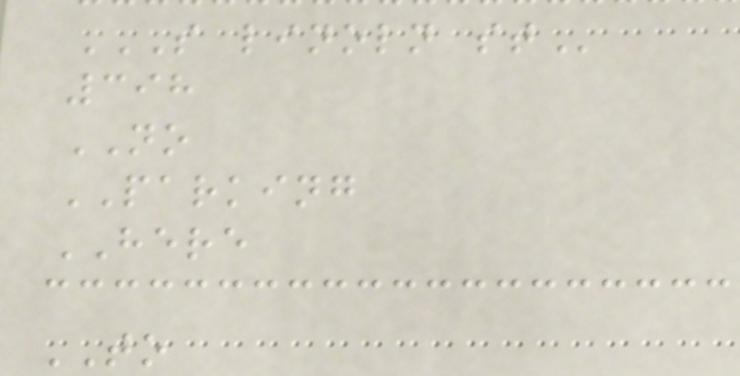S LINOLN ST
398
NO
PARKING
HERE
TO
